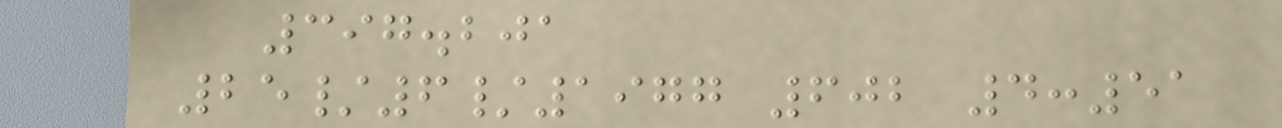397.201
25/6/1977 602 4:51
